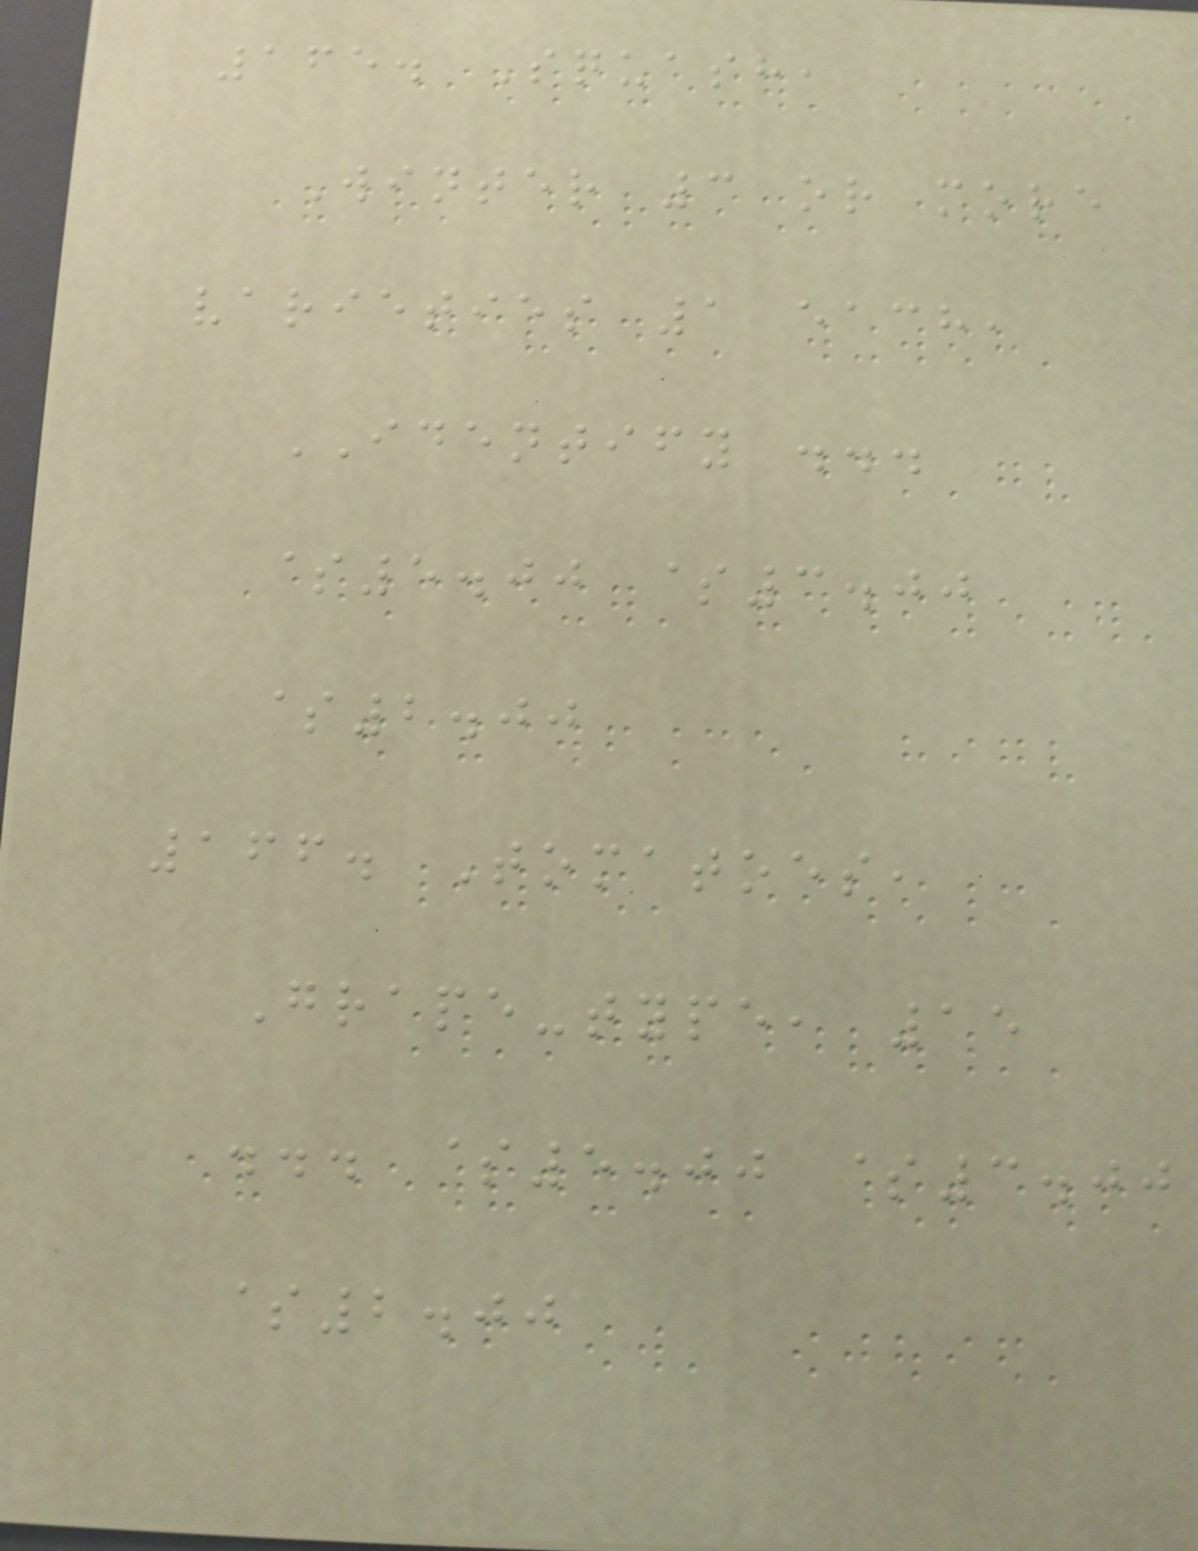165. Squash,
Winter 3 or more
varieties 1 each,
IDENTIFY ...
$5.00 $3.00
$2.00
166. Tomatoes,
Grape-type, 15
... $5.00 $3.00
$2.00
